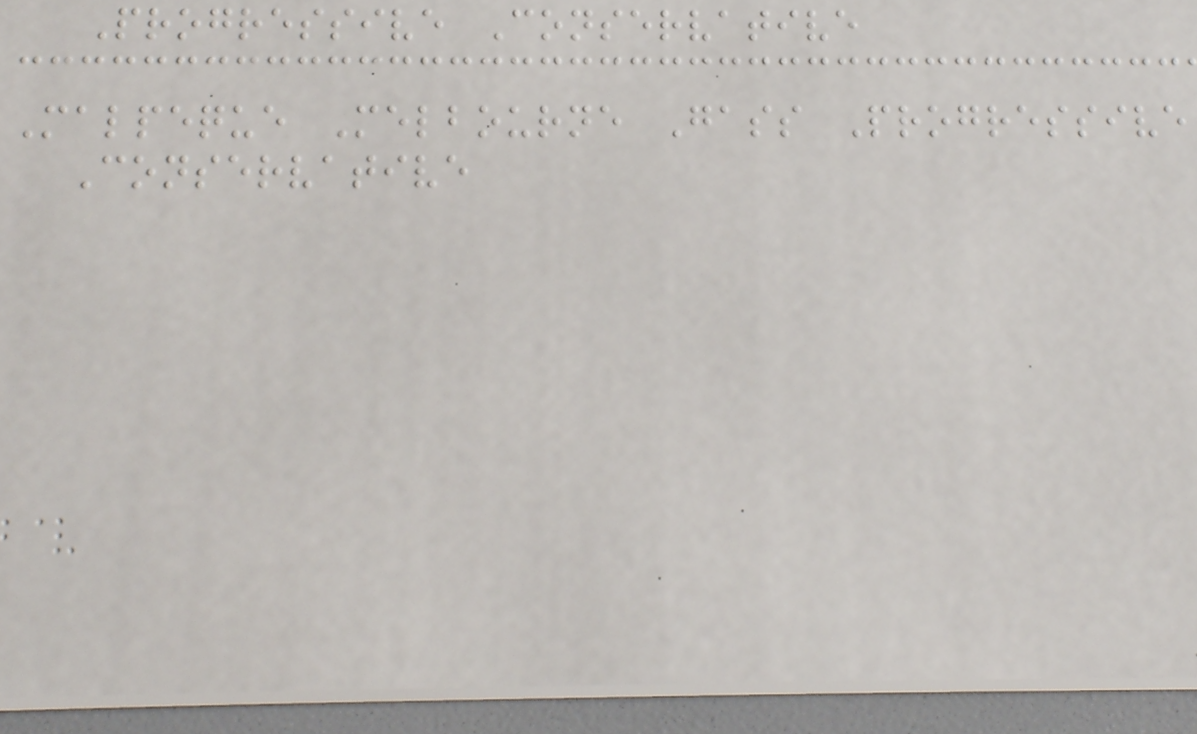Progressive Conservative
Malpeque Melbourne Gass Progressive
Conservative
